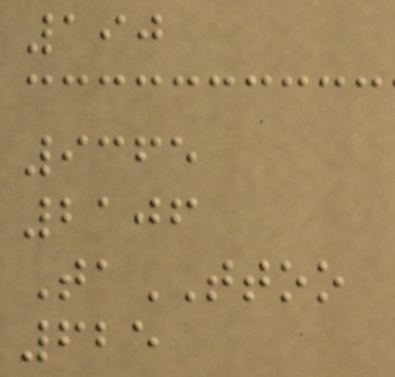190
9365
2106
TaTTOO
625
